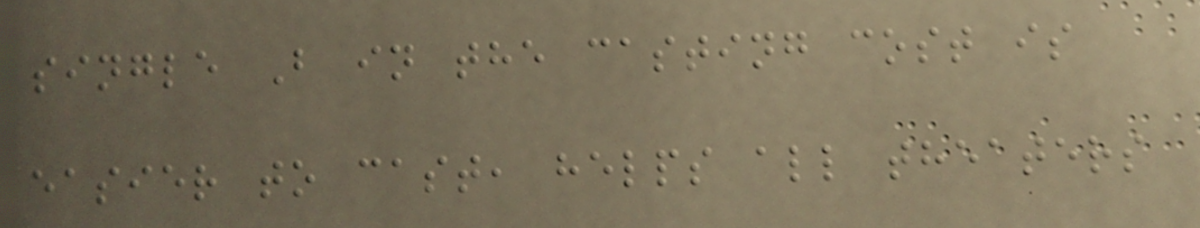single B in the casting cost is
easier to cast, helps all theaters
